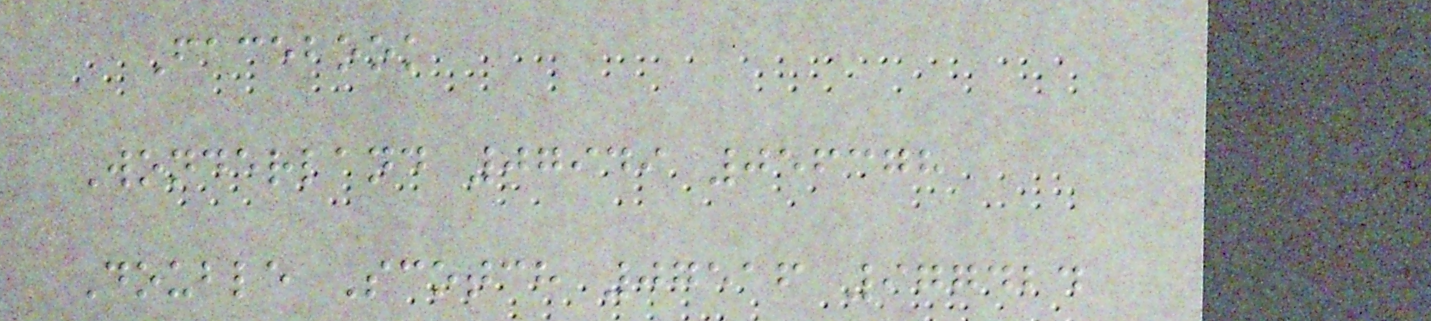Facebook
Wonderland 07949 056378
Double Scotch 07516 977424
